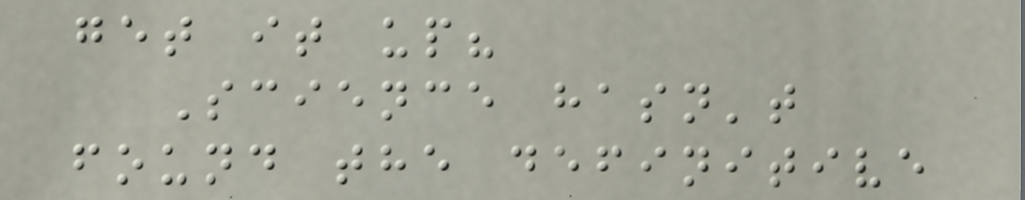get it up?
Science hasn't
found the definitive
